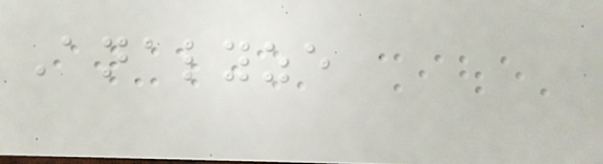Analyze
